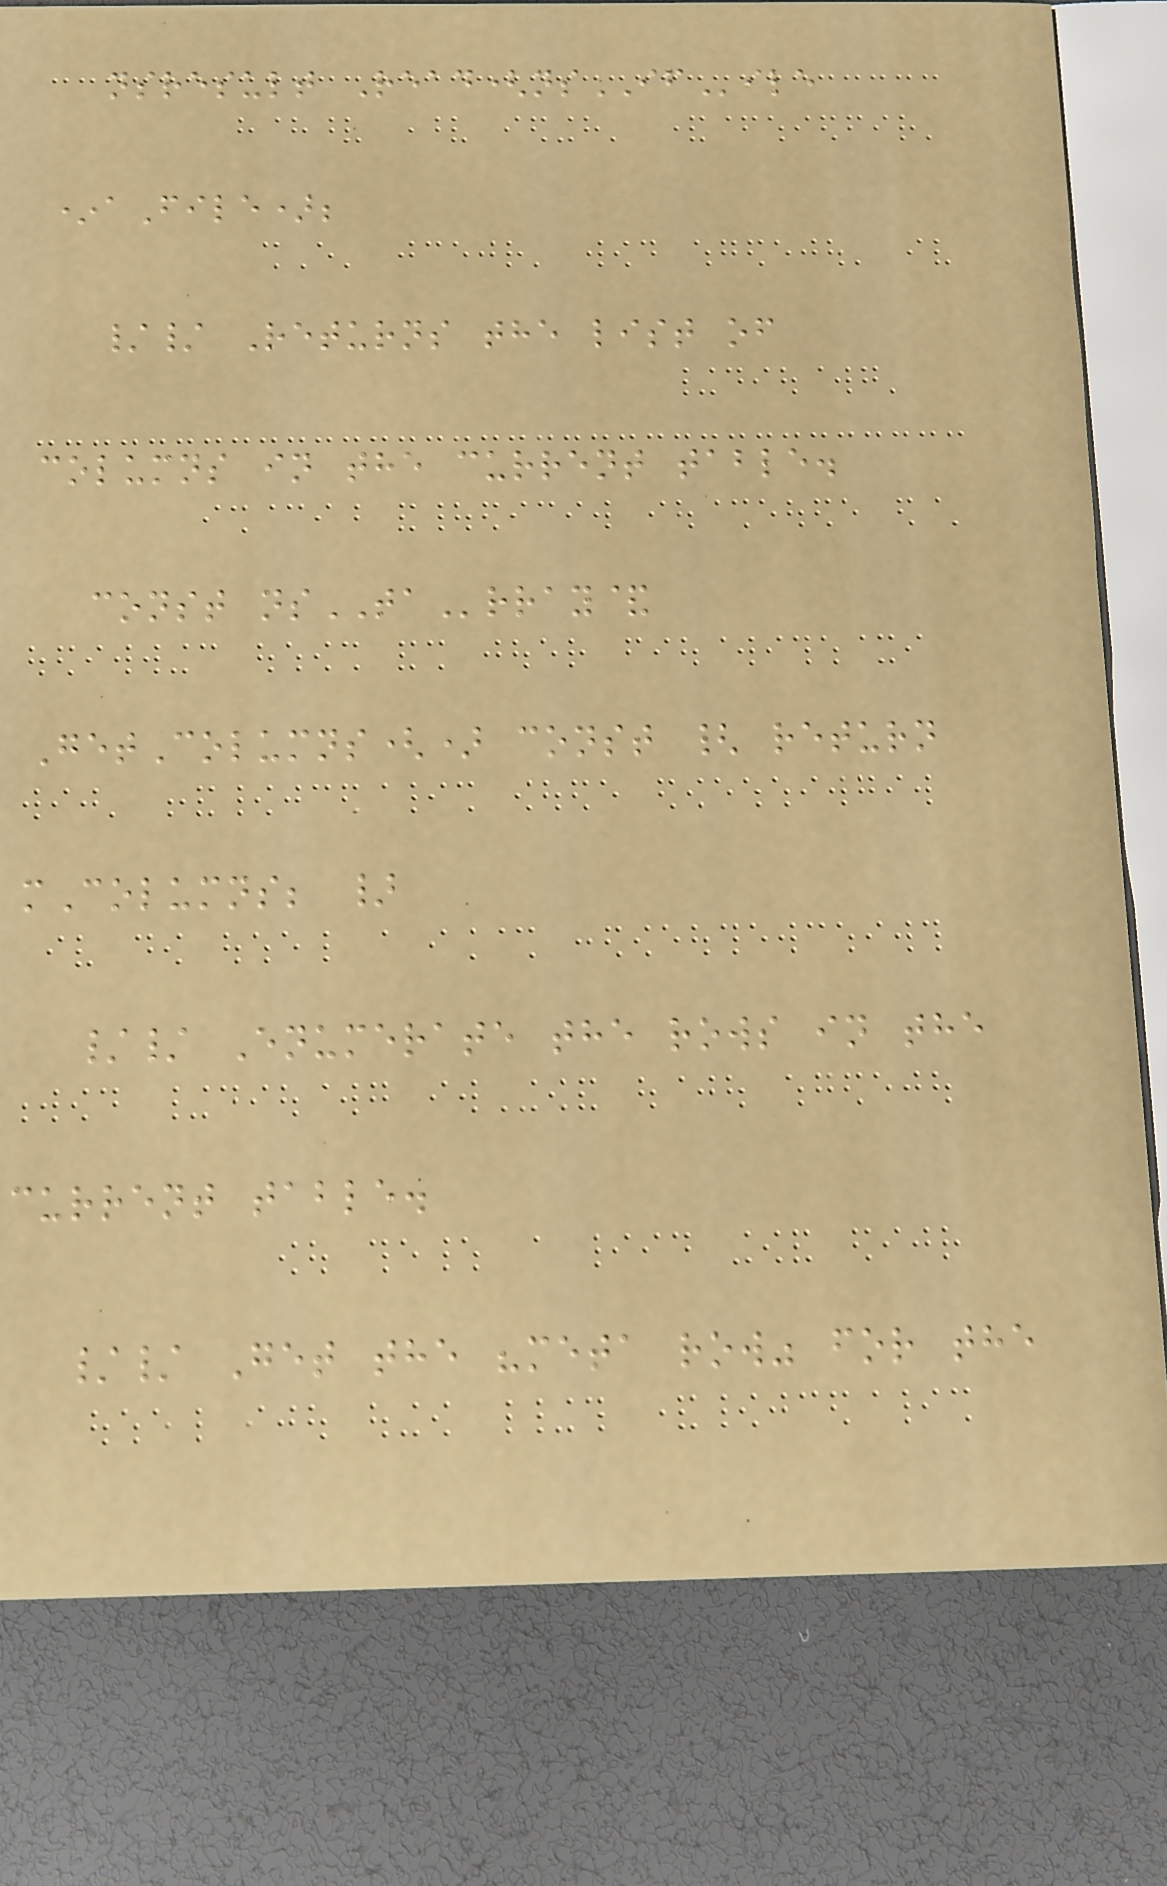nsresult Read(nsIFile
*aFile);
// Returns the list of
columns in the current table.
const nsTArray&
GetColumns() const { return
mColumns; }
// Enumerate the rows in the
current table.
// Get the "meta row" for the
